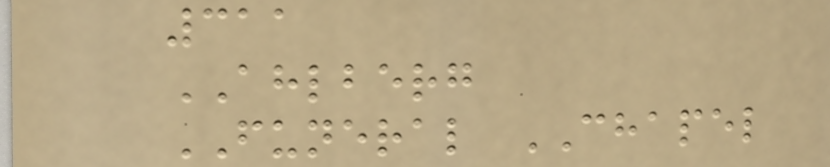311
AHLBERG
FUNERAL CHAPEL
